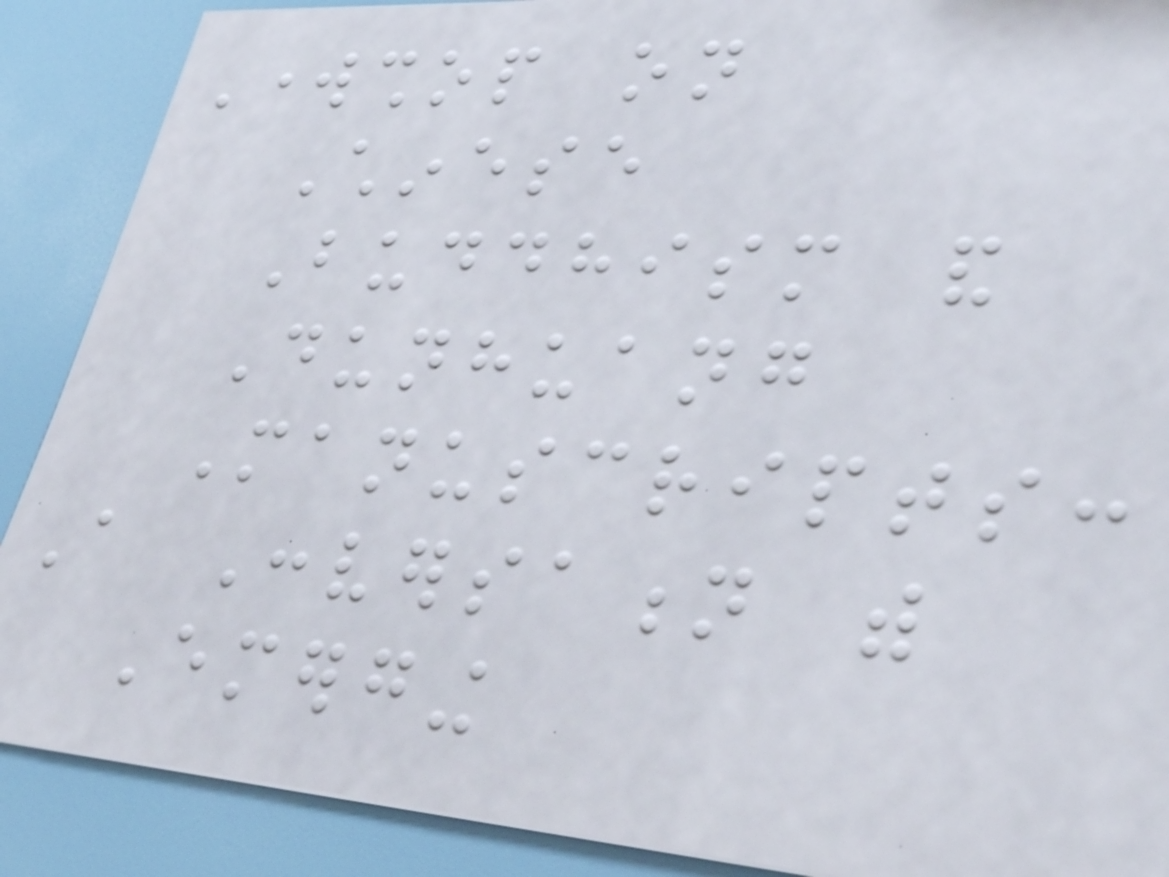Workshop on
Chinese
Buddhism and
Dunhuang
Manuscripts:
A Conversation with
Emerging
